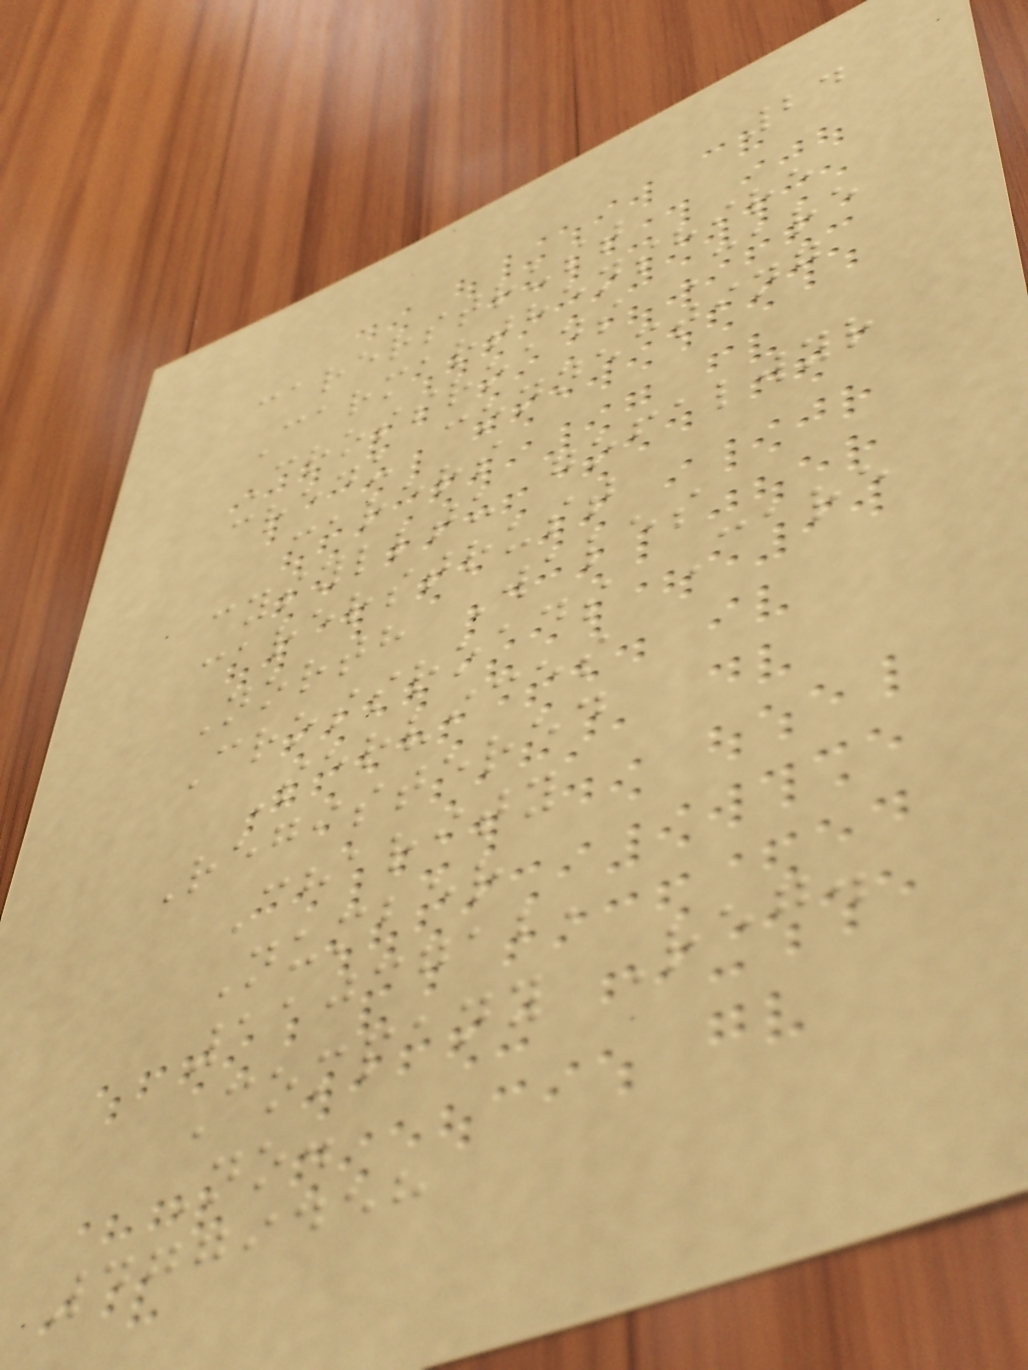24
carerstrust
Carmarthenshire
Crossroads Care
credu connecting
carers
cysylltu gofalwyr
carerstrust
North Wales
Crossroads Care
Services
Registered
Charity
Number
1103712,
Company Reg.
No.
4779458
